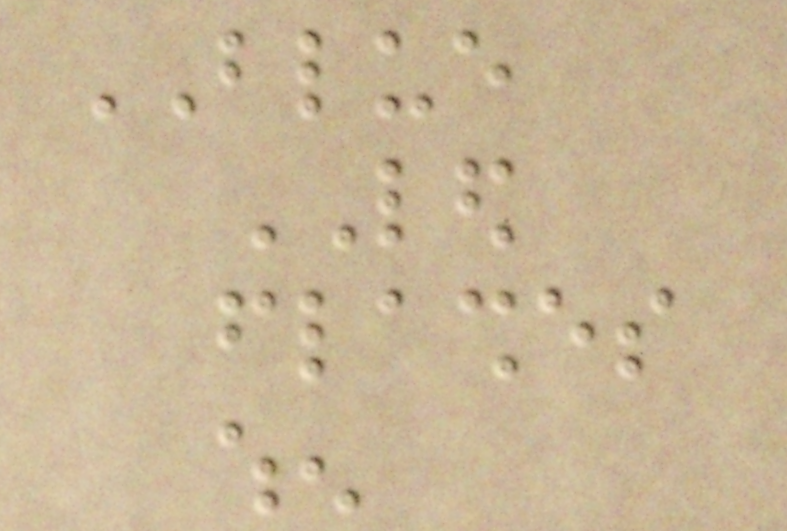BLUE
LED
flashes
when
